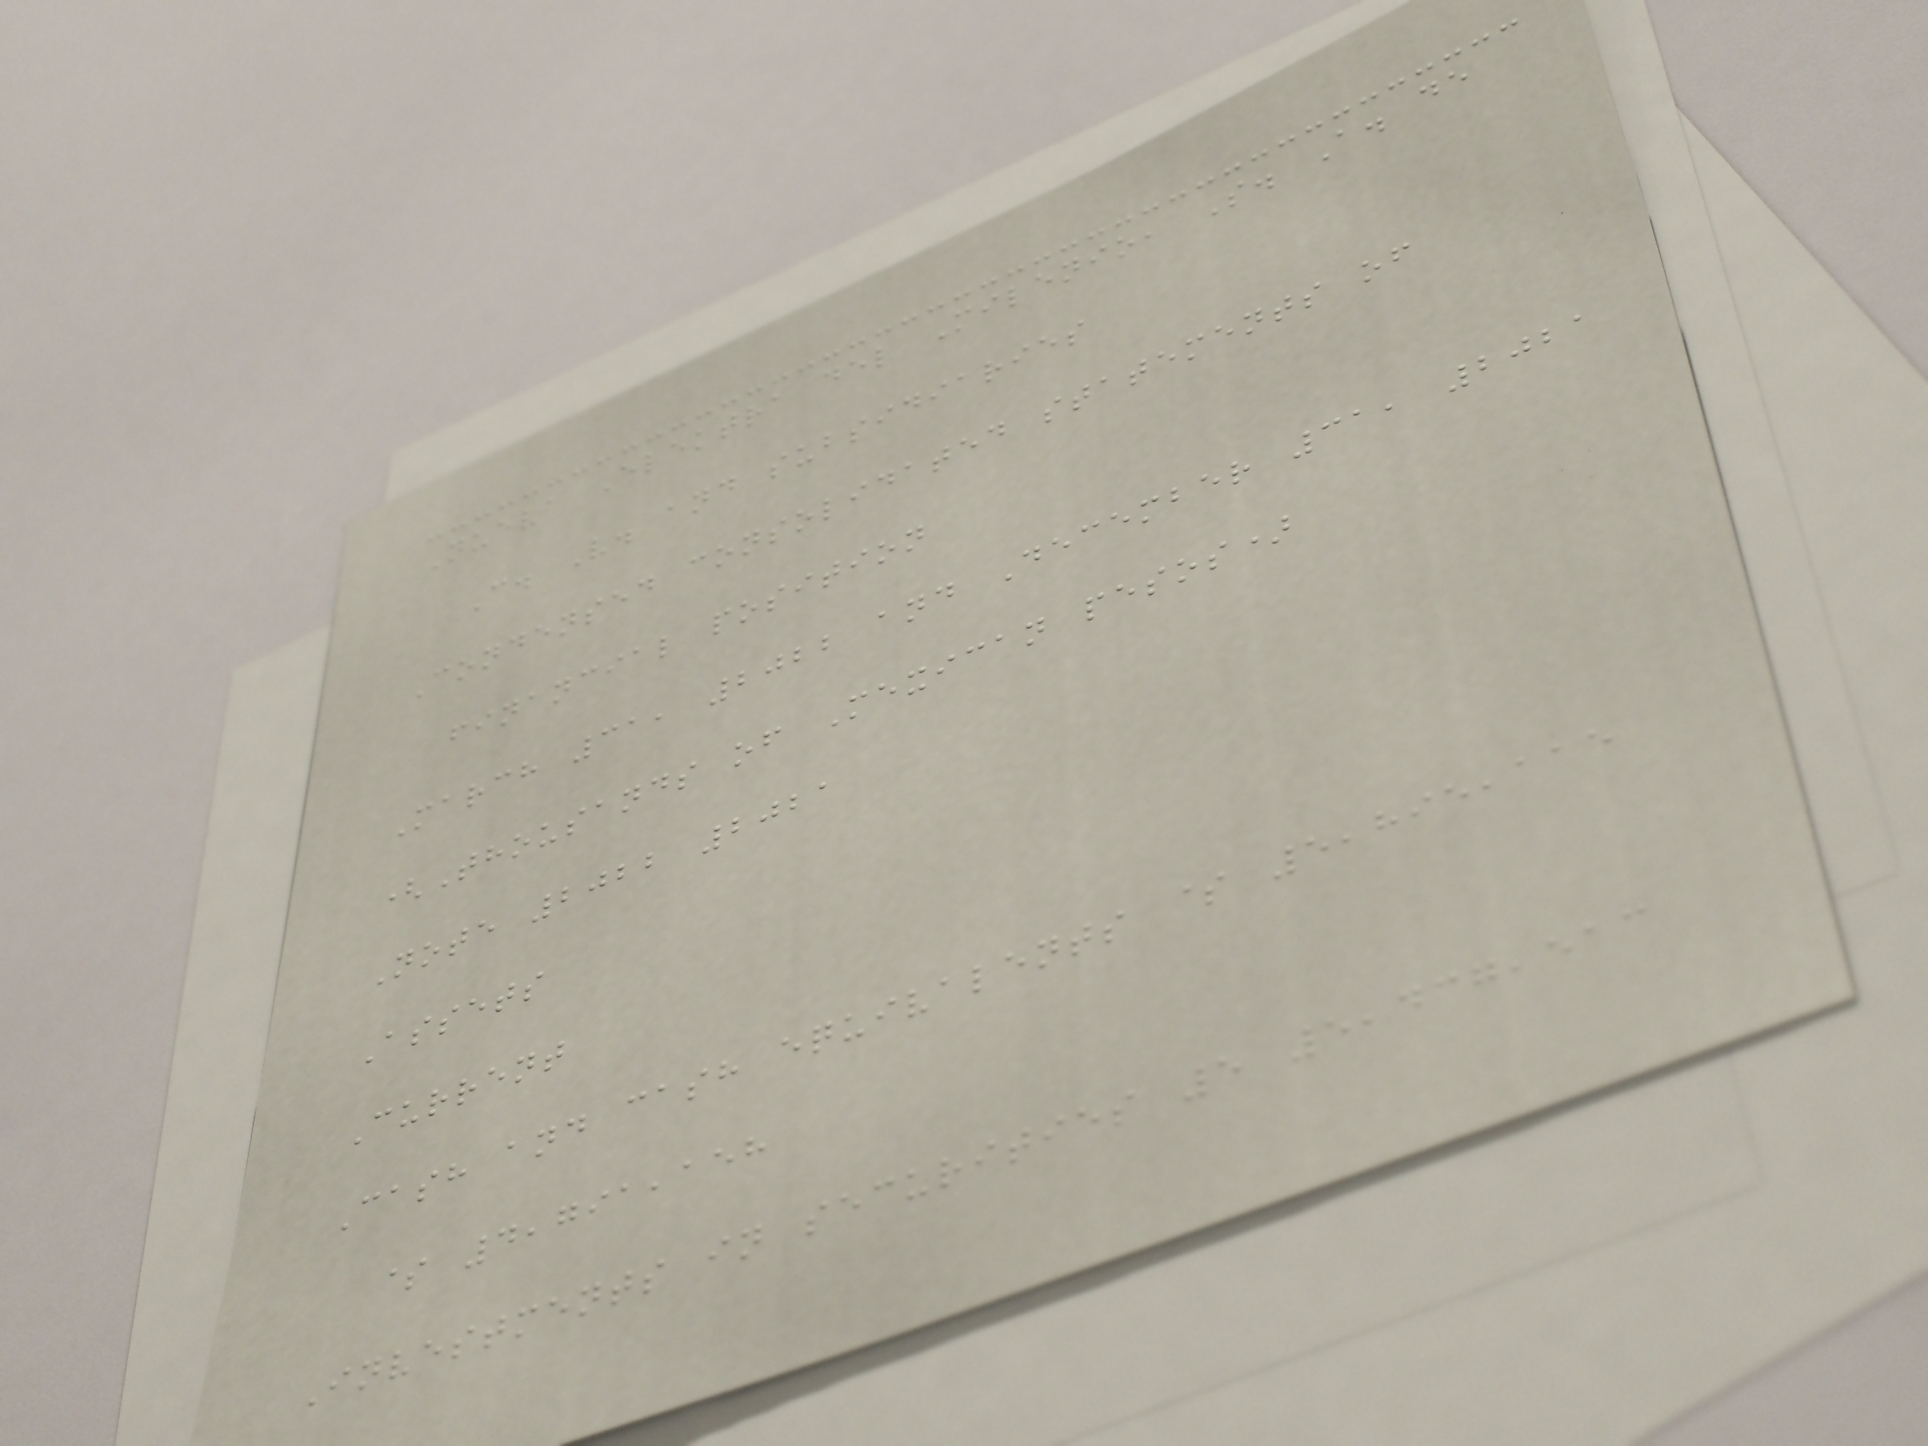Nueva Elektra del Milenio, S. A. de
C. V. and subsidiaries
Condensed consolidated statements of
financial position
March 31, 2022 and December 31, 2021
(Thousands of Mexican pesos)
Note 2022 2021
Assets
Current
Cash and cash equivalents $ 5,895,115
$ 4,791,158
Investments in securities 5 5,437,513
